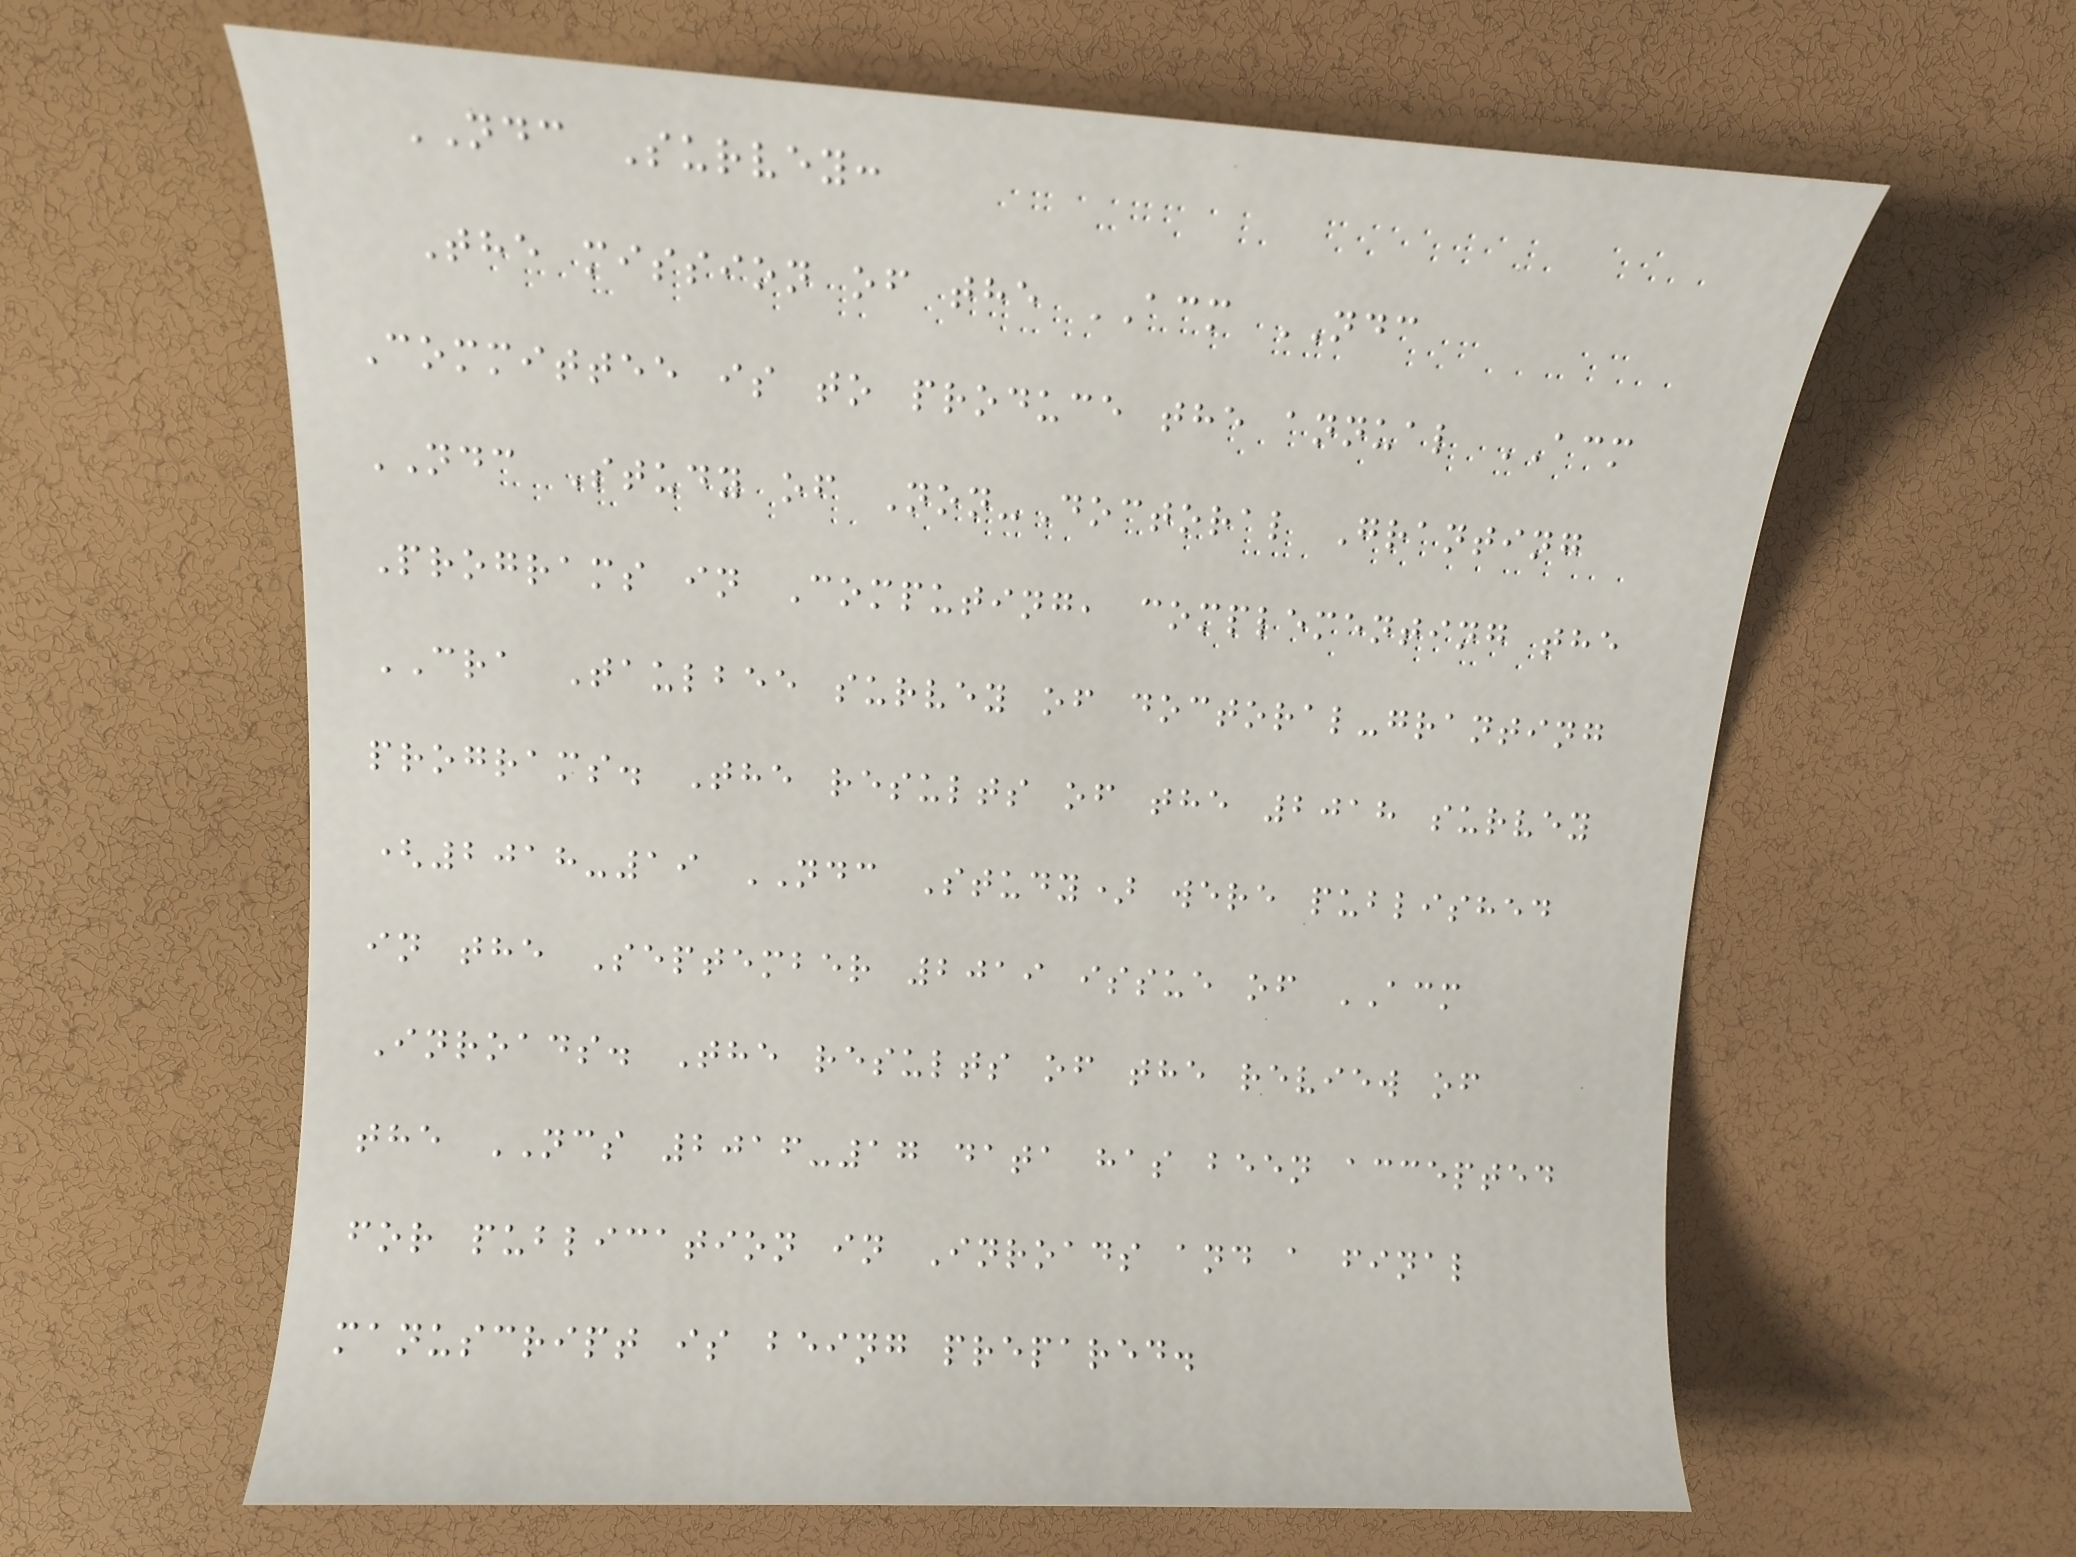NDC Survey:
The mission of the ACM NDC
Committee is to produce the annual ACM
NDC Study of Non-Doctoral Granting
Programs in Computing, complementing the
CRA Taulbee survey of doctoral-granting
programs. The results of the 2018 survey
(2018-19 NDC Study) were published
in the September 2019 issue of ACM
Inroads. The results of the review of
the NCS 2016-17 data has been accepted
for publication in Inroads and a final
manuscript is being prepared.
